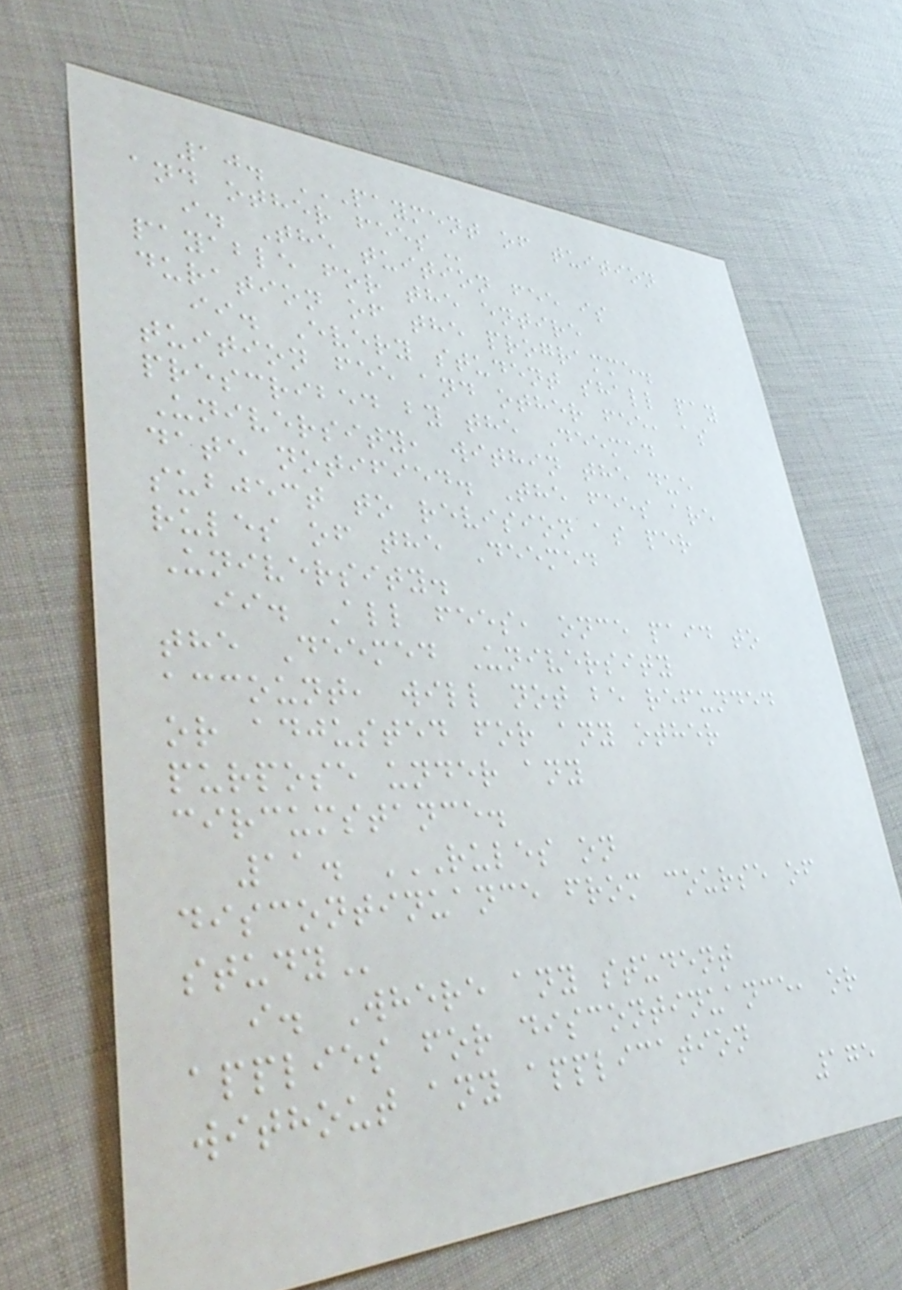10. PAYMENT OF TUITION
AND OTHER FEES
i. The tuition fee is
payable for the entire
duration of the programme.
ii. Every student shall pay
tuition fee and other fee, as
prescribed by the Deemed
University, within the due
date notified. The fees are
subject to revision as per
rules of the Deemed
University.
ii. All fees, once paid to
the Deemed University
account, will not be refunded
or adjusted for any other
purpose under any
circumstance.
11. RULES ON
DISCONTINUANCE FROM COURSE OF
STUDY
i. Where any student
applies for discontinuance, or
without any application
175
